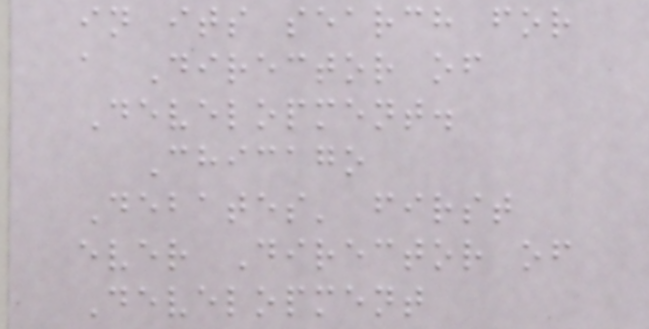in its search for
a Director of
Development.
Chicago
Debates' first
ever Director of
Development
